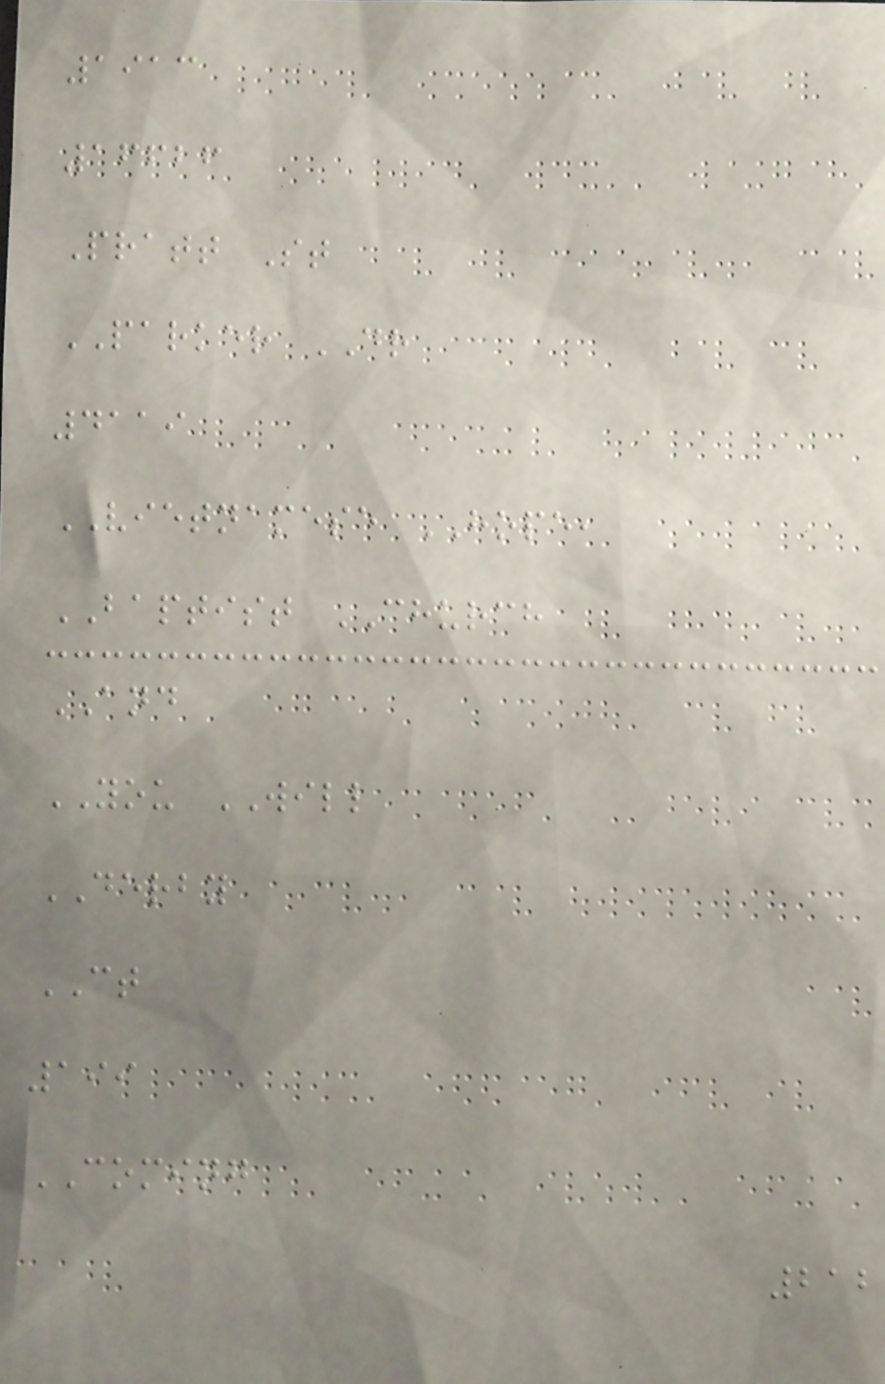1913
16626
Pratt St
PARKER DR
4119
VIETNAMESE HOPE,
BAPTIST CHURCH
AND
YOU WILL
DERBY
CT
199
COMING
212
